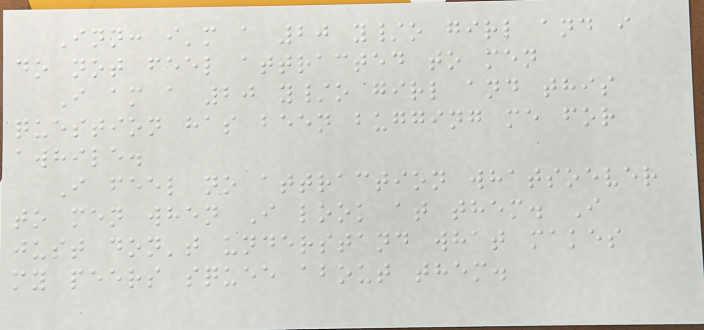Inn: i'm a 20 y/o girl and i
do not feel attracted to men
I am a 20 y/o girl and this
question has been bugging me for
awhile.
I feel no attraction whatsoever
to men when I look at them. I
just don't understand what makes
my peers squee about them.
